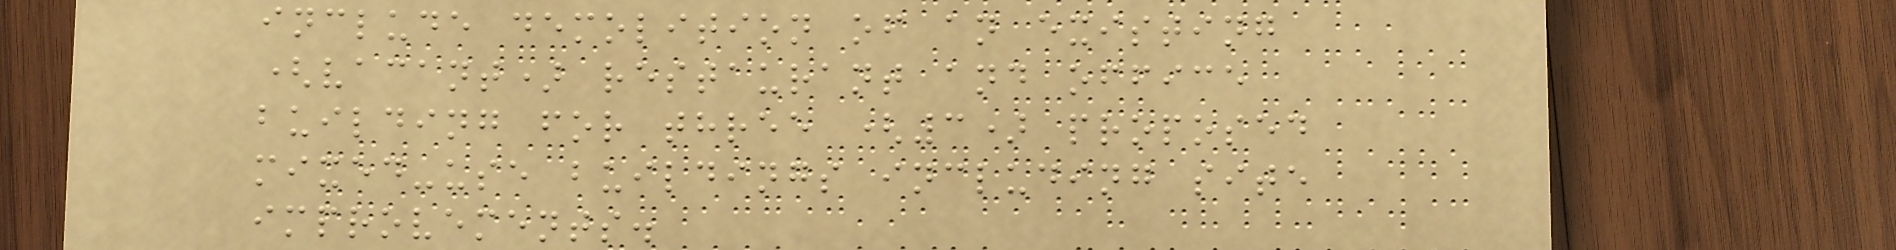include demolition of an existing
(vacant) restaurant and office
building for three (3) proposed
mixed-use buildings including site
improvements.
